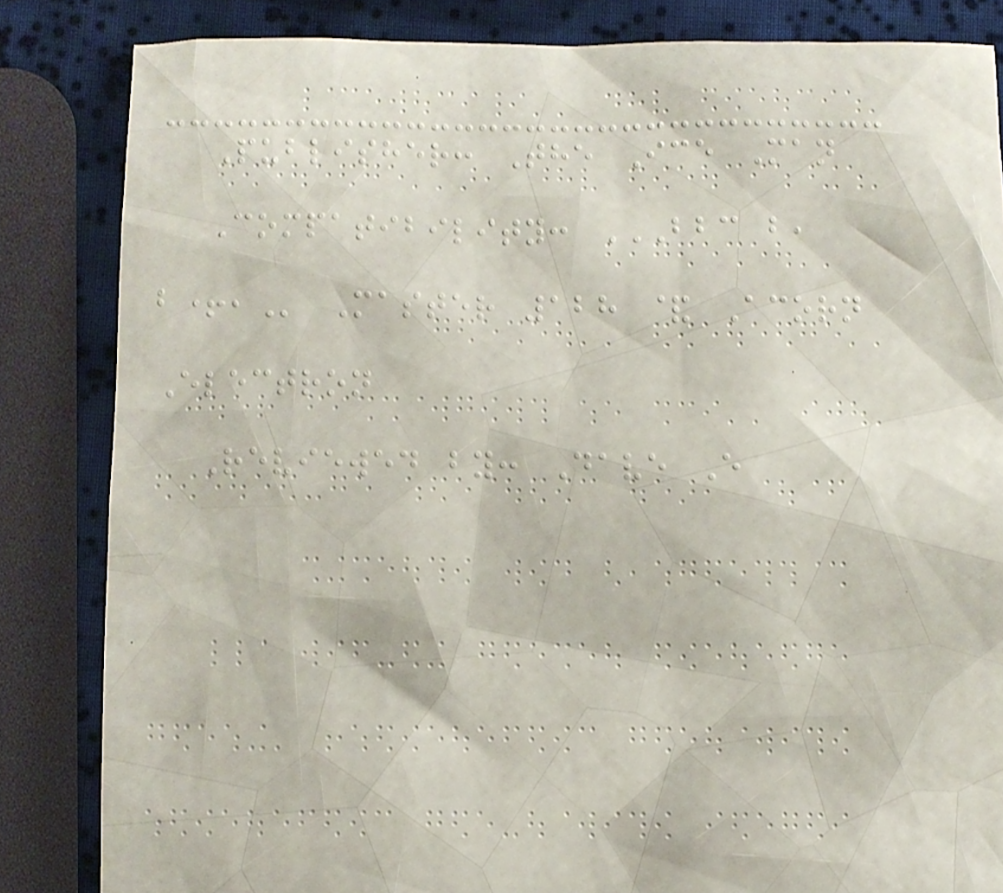Publisher: The Ice Man
Compatibility: BBC B,
B+, Master 128 & Acorn
Electron
Reviewed by: Dave E
